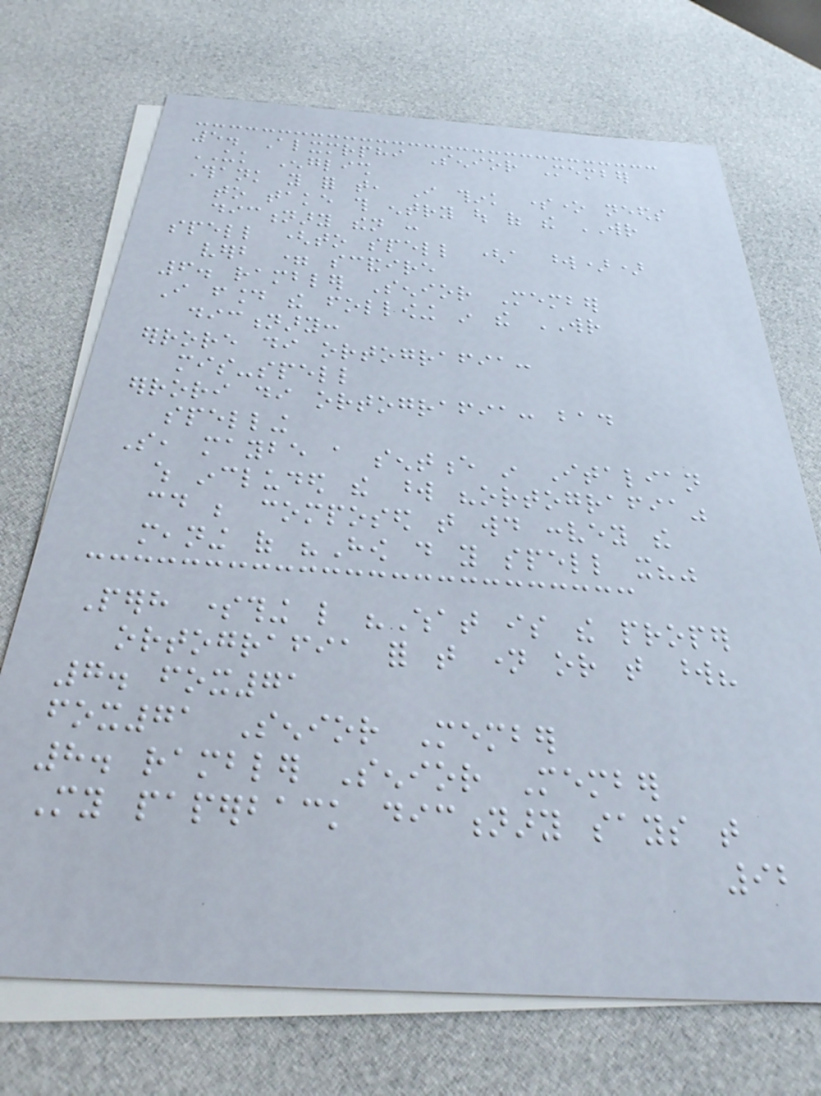5. Alxmrphi Senior Member
UK English
Thank you for that, I think someone needs
to take this entry out of the WR
dictionary then :
spell (to spell (a word))
verb = scandire
6. rambler Senior Member
I found the following in the WR
dictionary:
errore di ortografia:
mis-spell
errori di ortografia: bad
spelling
So, maybe a sentence in Italian
which included the word "ortografia"
could be composed that would convey the
meaning of "How do you spell it?"
Perhaps something like "What is the proper
ortografia for that name or that word?
7. fox71
fox71 Senior Member
8. rambler Senior Member
My paperback dictionary says that
92
